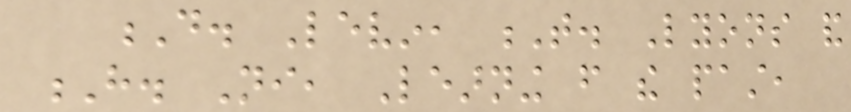D. Levin, T. Lyons and
H. Ni, Learning from the past,
